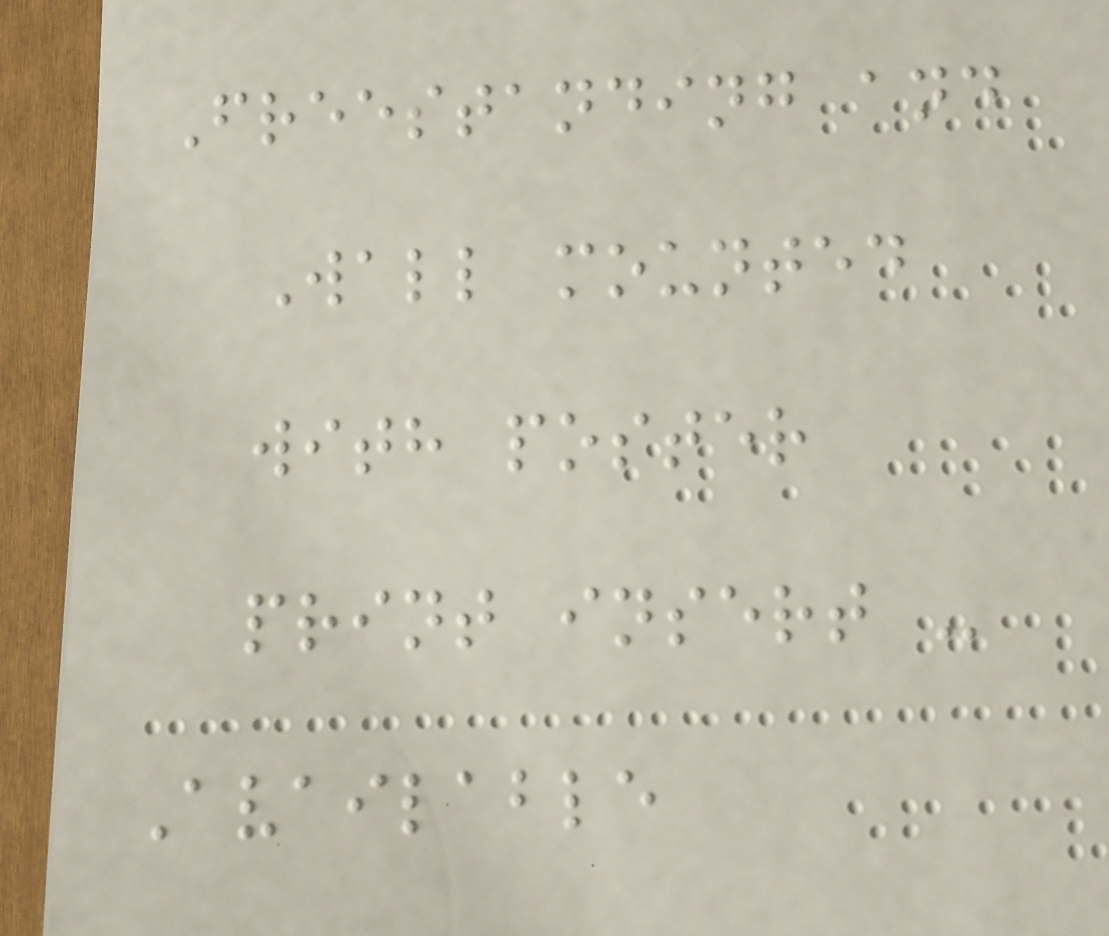Freestanding and
Wall mounted
with poster
print insert -
Available
